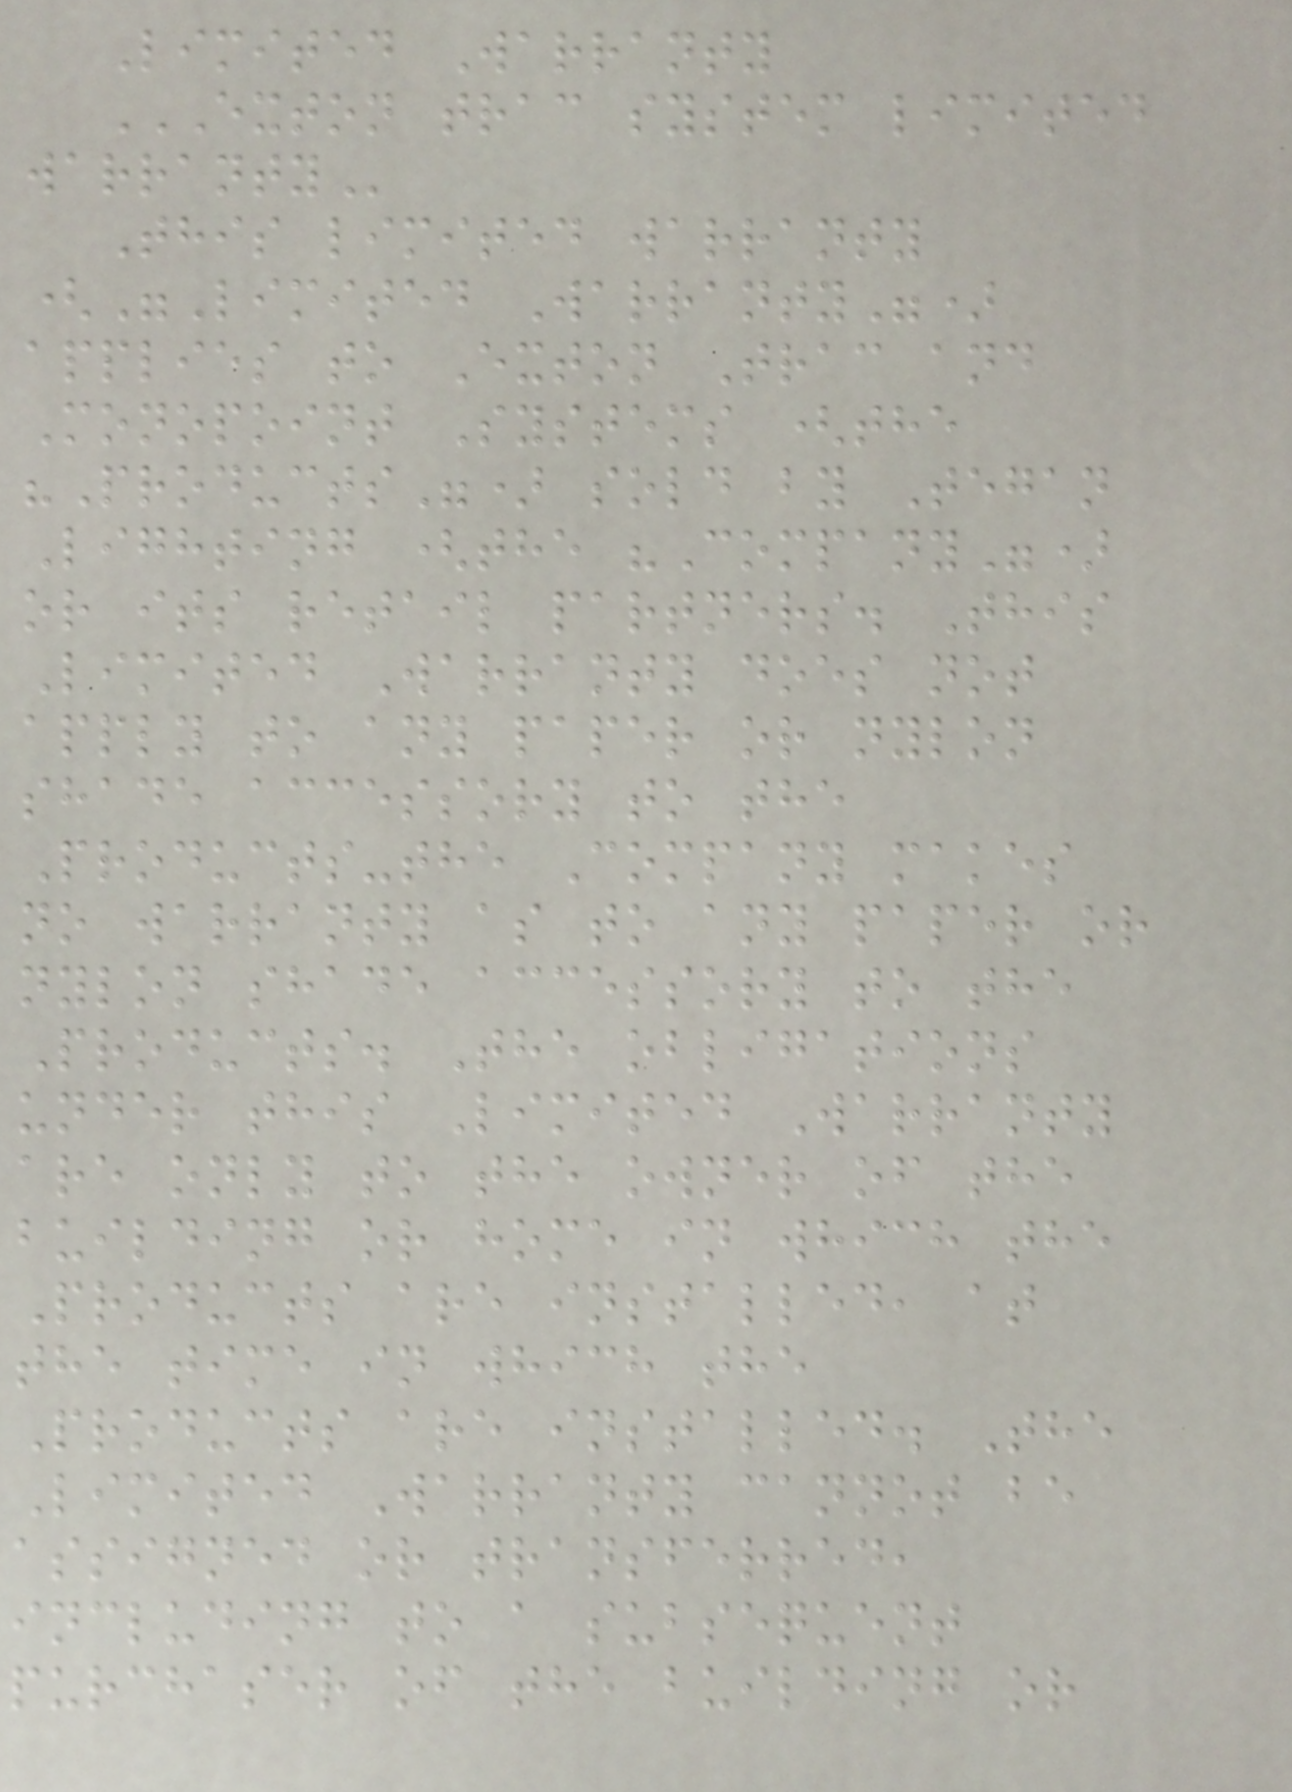Limited Warranty
EXTON TRAC SYSTEM LIMITED
WARRANTY
This limited warranty
("Limited Warranty")
applies to Exton Trac and
Monopoint Systems (the
"Products") sold by Tegan
Lighting (the "Company")
or its retail partners. This
Limited Warranty does not
apply to any paper or nylon
shade accessory to the
Products-the Company makes
no warranty as to any paper or
nylon shade accessory to the
Products. The obligations
under this Limited Warranty
are only to the owner of the
building or home in which the
Products are installed, at
the time in which the
Products are installed. The
Limited Warranty cannot be
assigned or transferred,
including to a subsequent
purchaser of the building or
